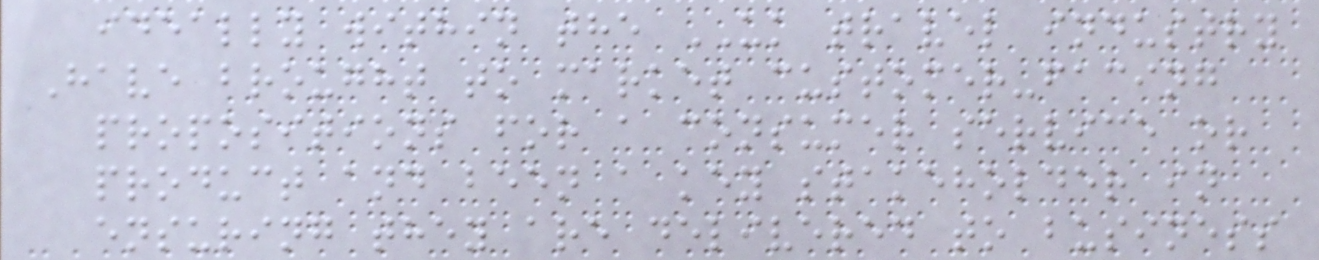ideally within the UK travel industry
Have brought to market customer-facing
propositions for a consumer service or
product and been a key stakeholder in
ensuring they are delivered to business
